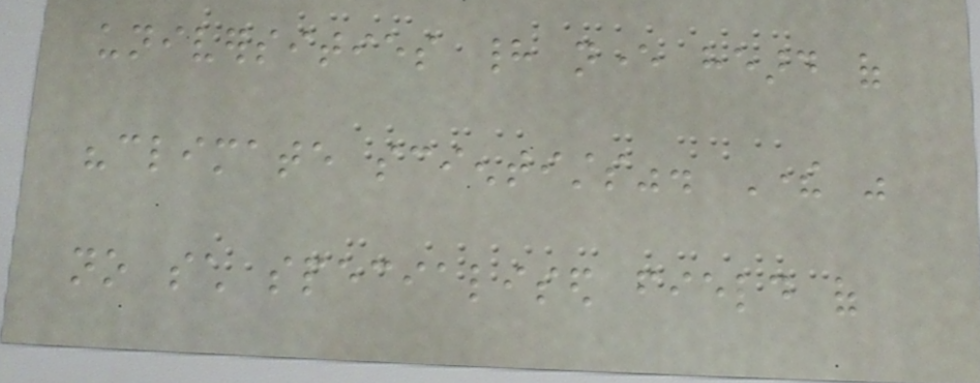universities had never heard of
"climate scientists". There was
no such specialised field of
